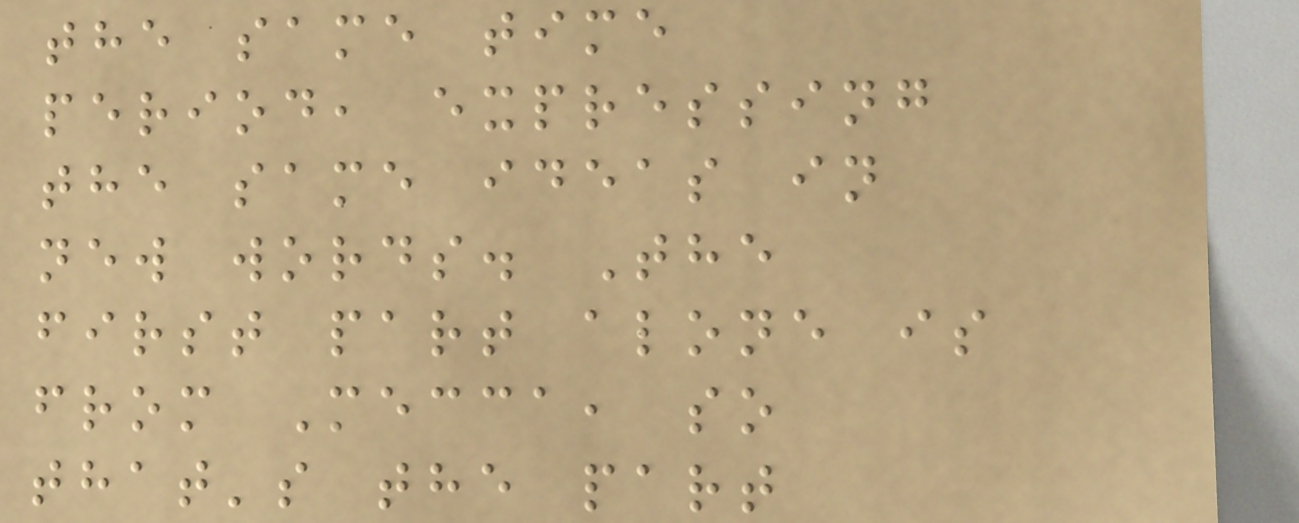the same time
period, expressing
the same ideas in
new words. The
first part alone is
from Mecca, so
that's the part
